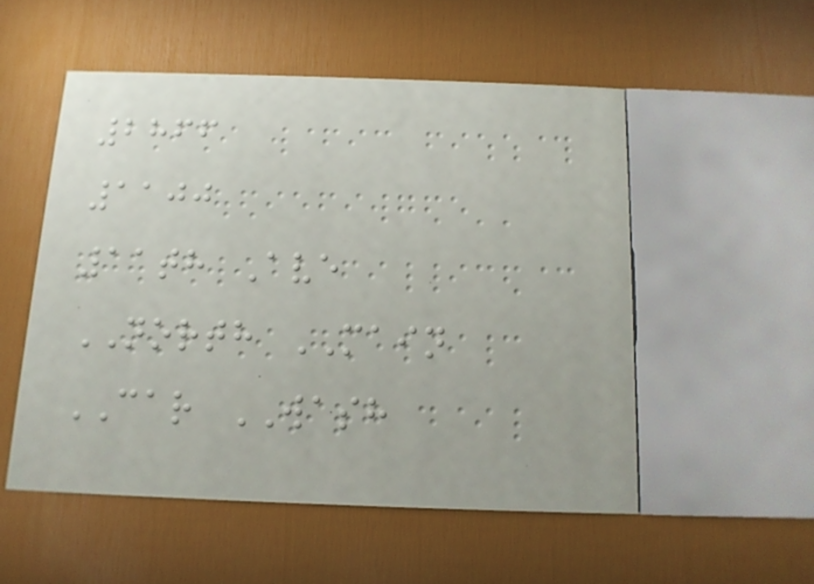2866
1100
11th Ave
NORTH MAIN
CAR WASH
